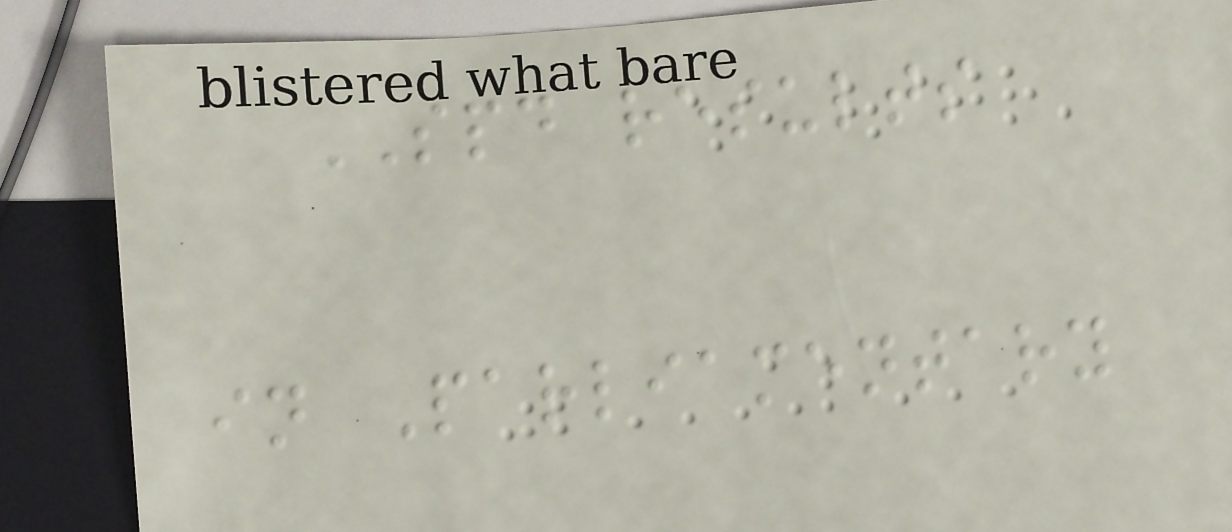SPD results
in Parliamentary
